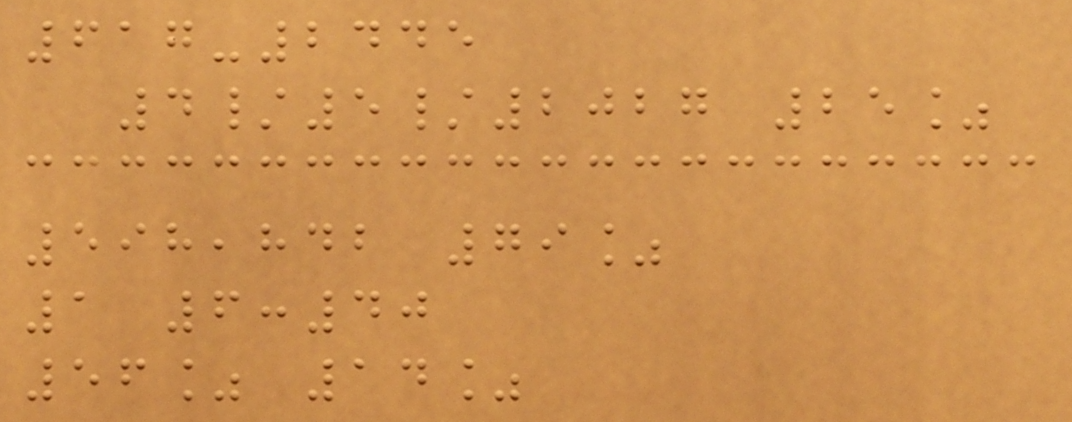617-2445
4/5/2027 25%
598,842 79%
1 6:40
56% 14%
